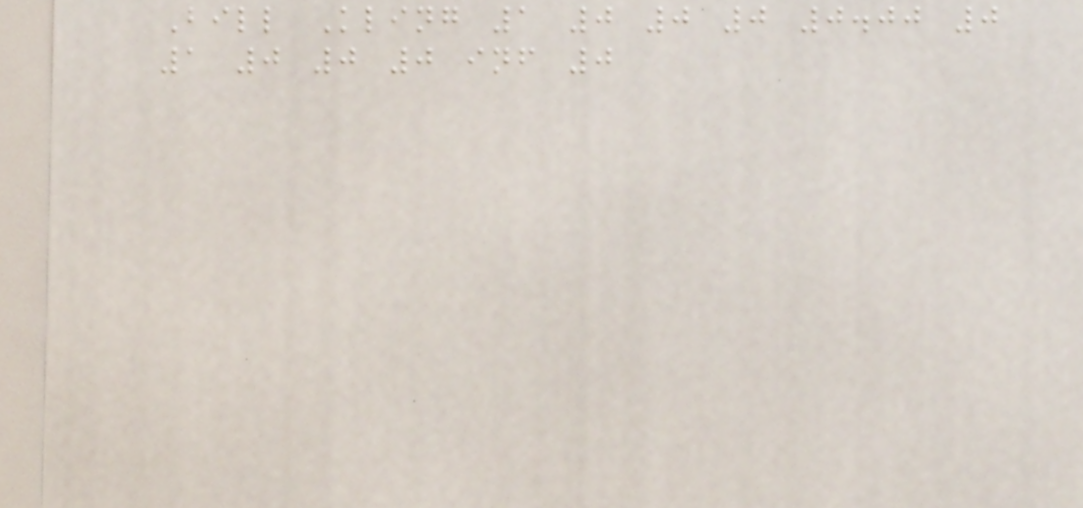Bill Kling 1 0 0 0 0.00 0
1 0 0 0 inf 0
